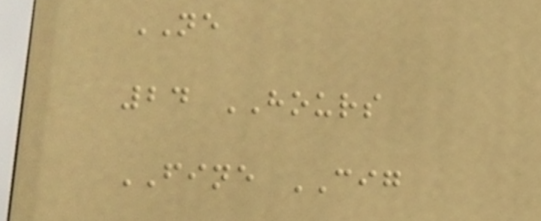NE
24 HOURS
FINE CIG
